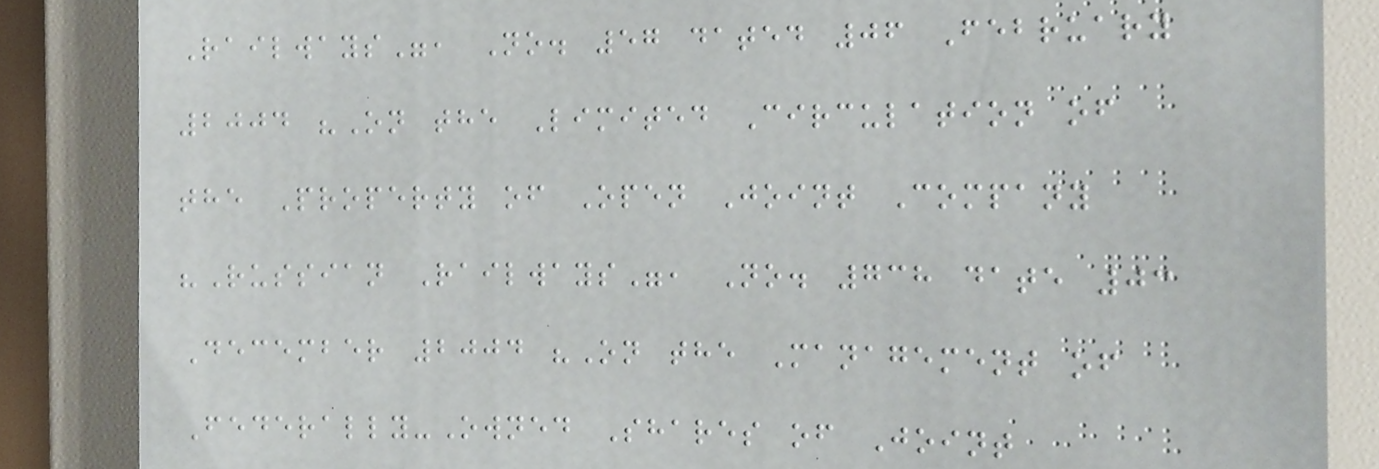Railways", No. 57 dated 06 February
2004 "On the Limited Circulation of
the Property of Open Joint Company
"Russian Railways", No. 738 date 03
December 2004 "On the Management of
Federally-Owned Shares of Joint
